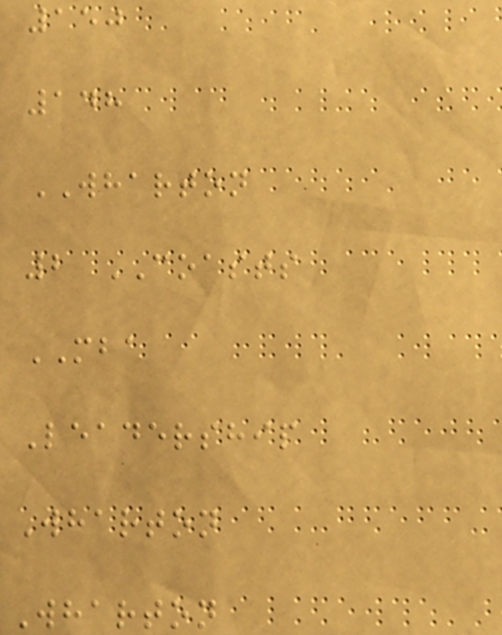150
148
WHARTON
2 COASTS
MBA
Leadership
Wharton
Wharton
